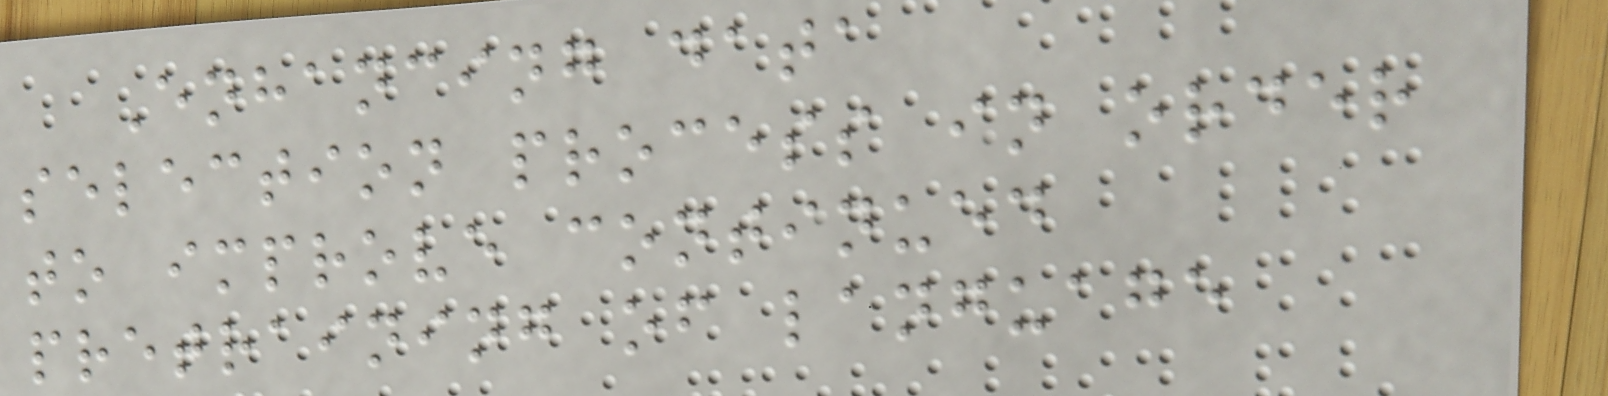Enhancing data
selection process in order
to improve continued
pretraining of language
